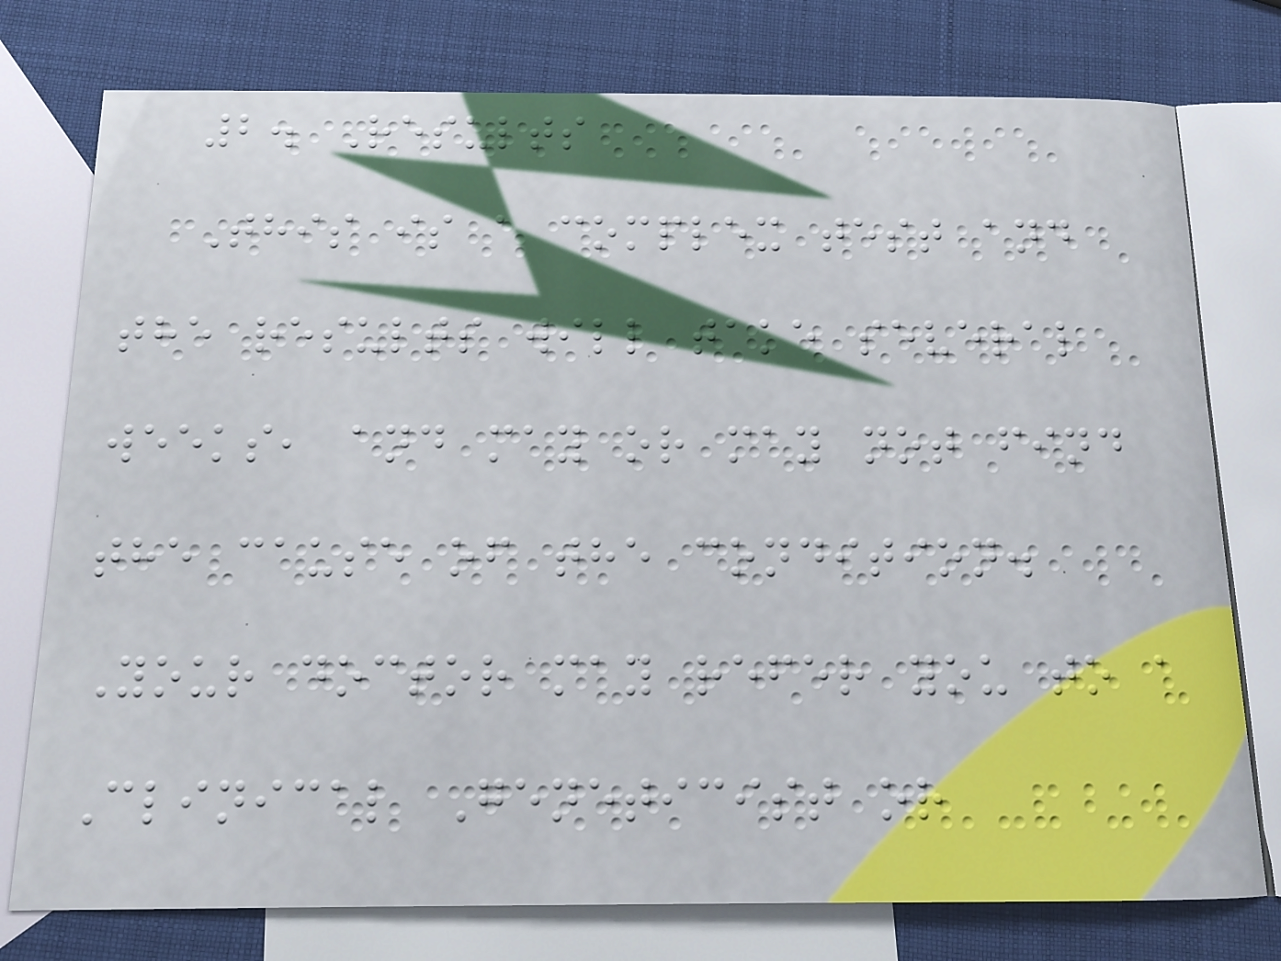2. Results
This is a complex test and
the results will take several
weeks, and may or may not find
the cause of the condition.
Your doctor may refer you to a
Clinical Geneticist or
